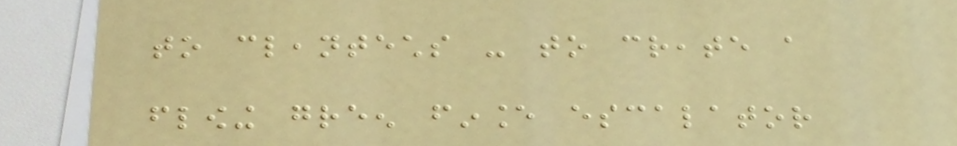to cleantechs - to create a
flowing green finance escalator
